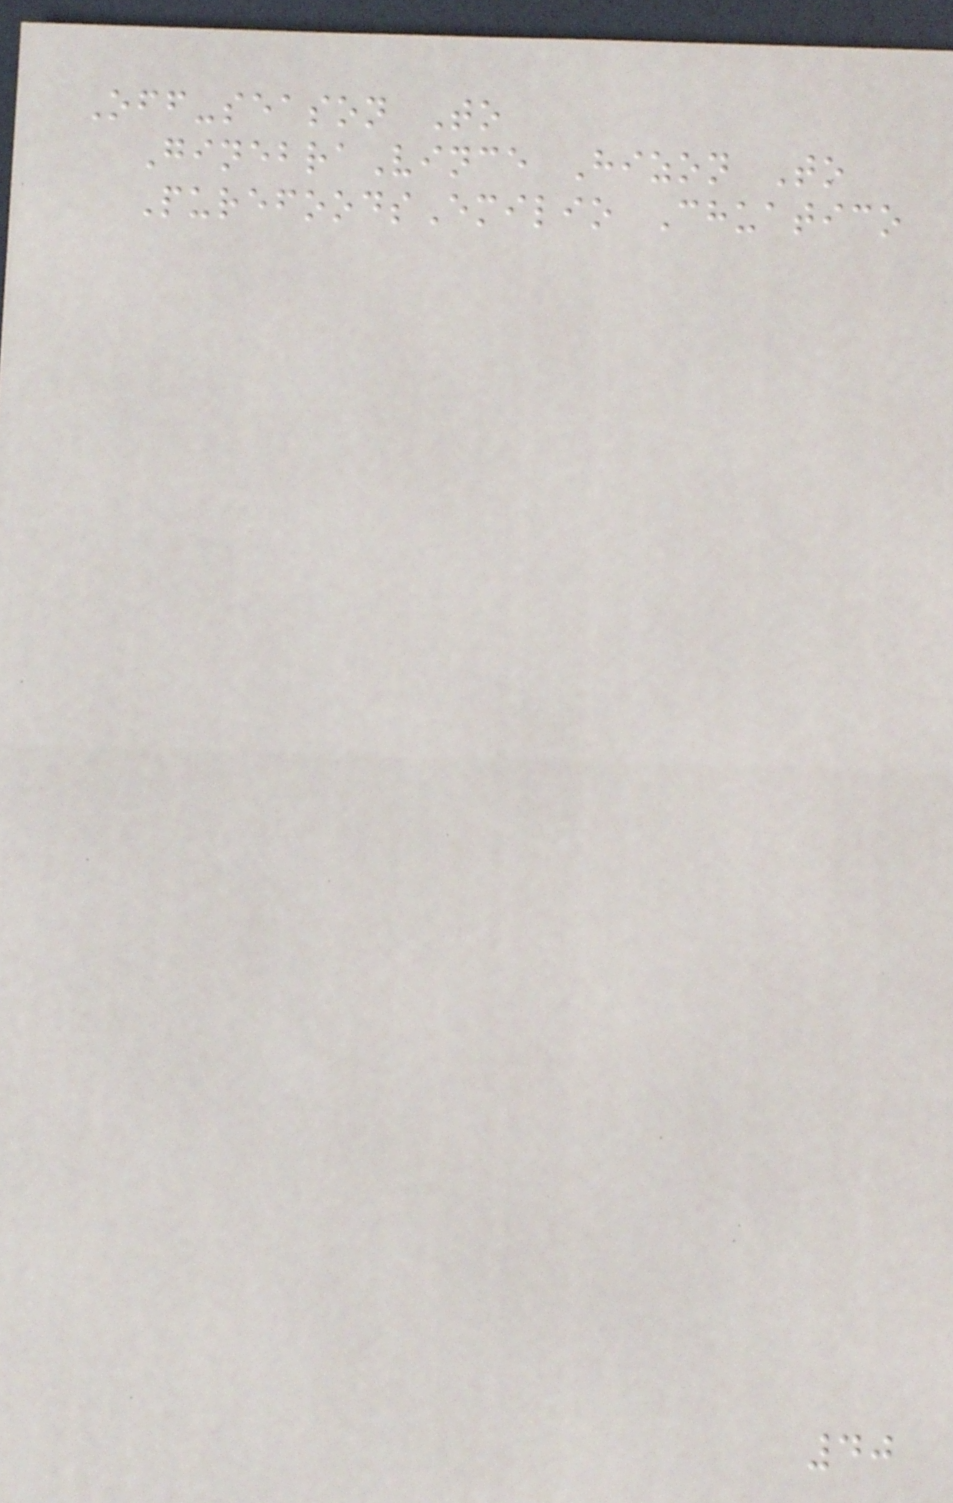Off-season To
GinebraVince Hizon To
PurefoodsEmilio Chuatico
40
